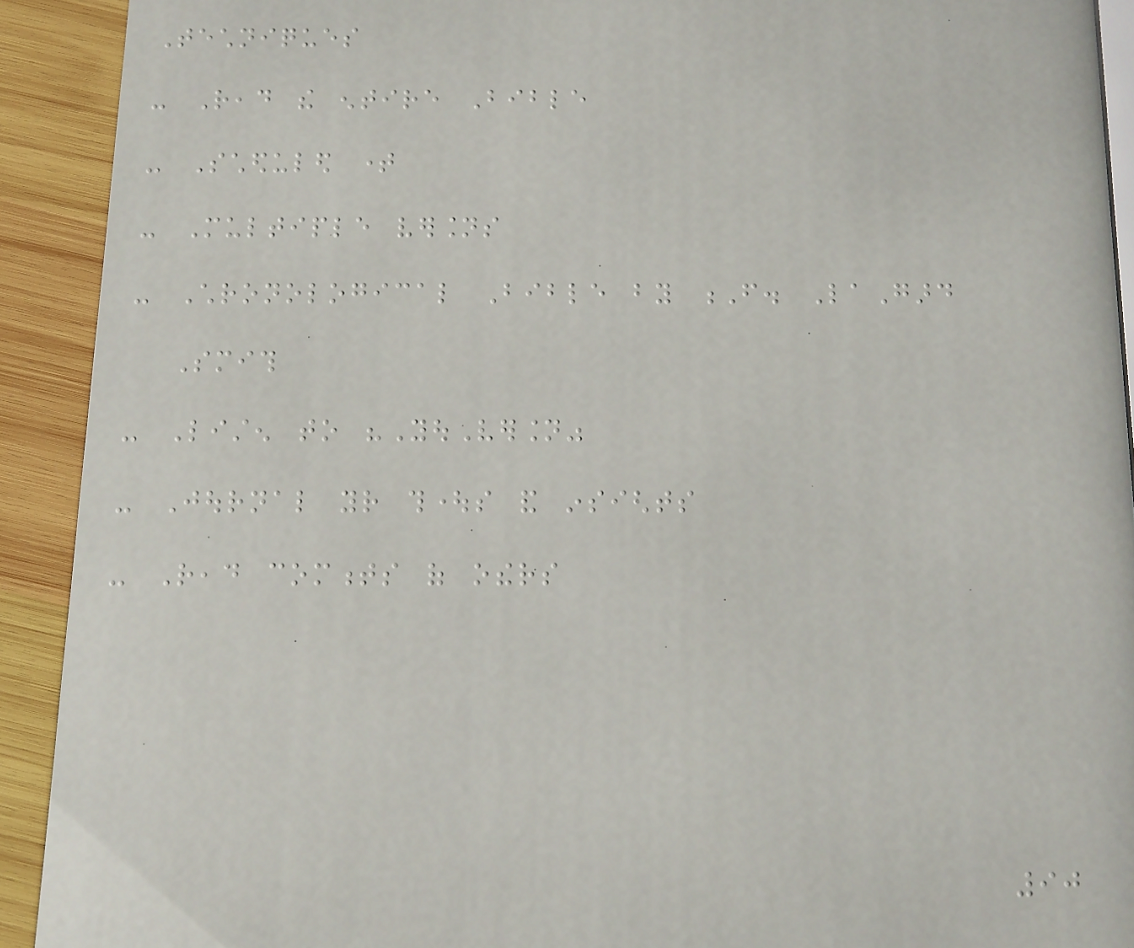Techniques
- Read the entire Bible
- Scheduled time
- Multiple versions
- Chronological Bible by F. LaGard
Smith
- Listen to "YouVersion"
- Journal your thoughts and insights
- Read comments of others
90
